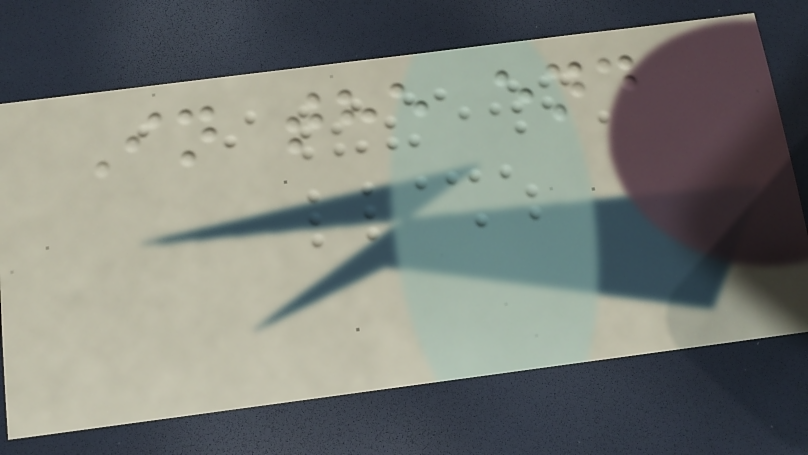In the end
